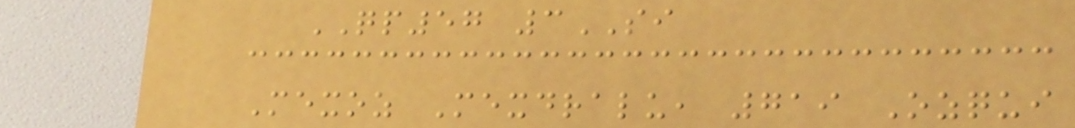QP57 3SI
Mexoz Mexdralu, 719 Ozqui
